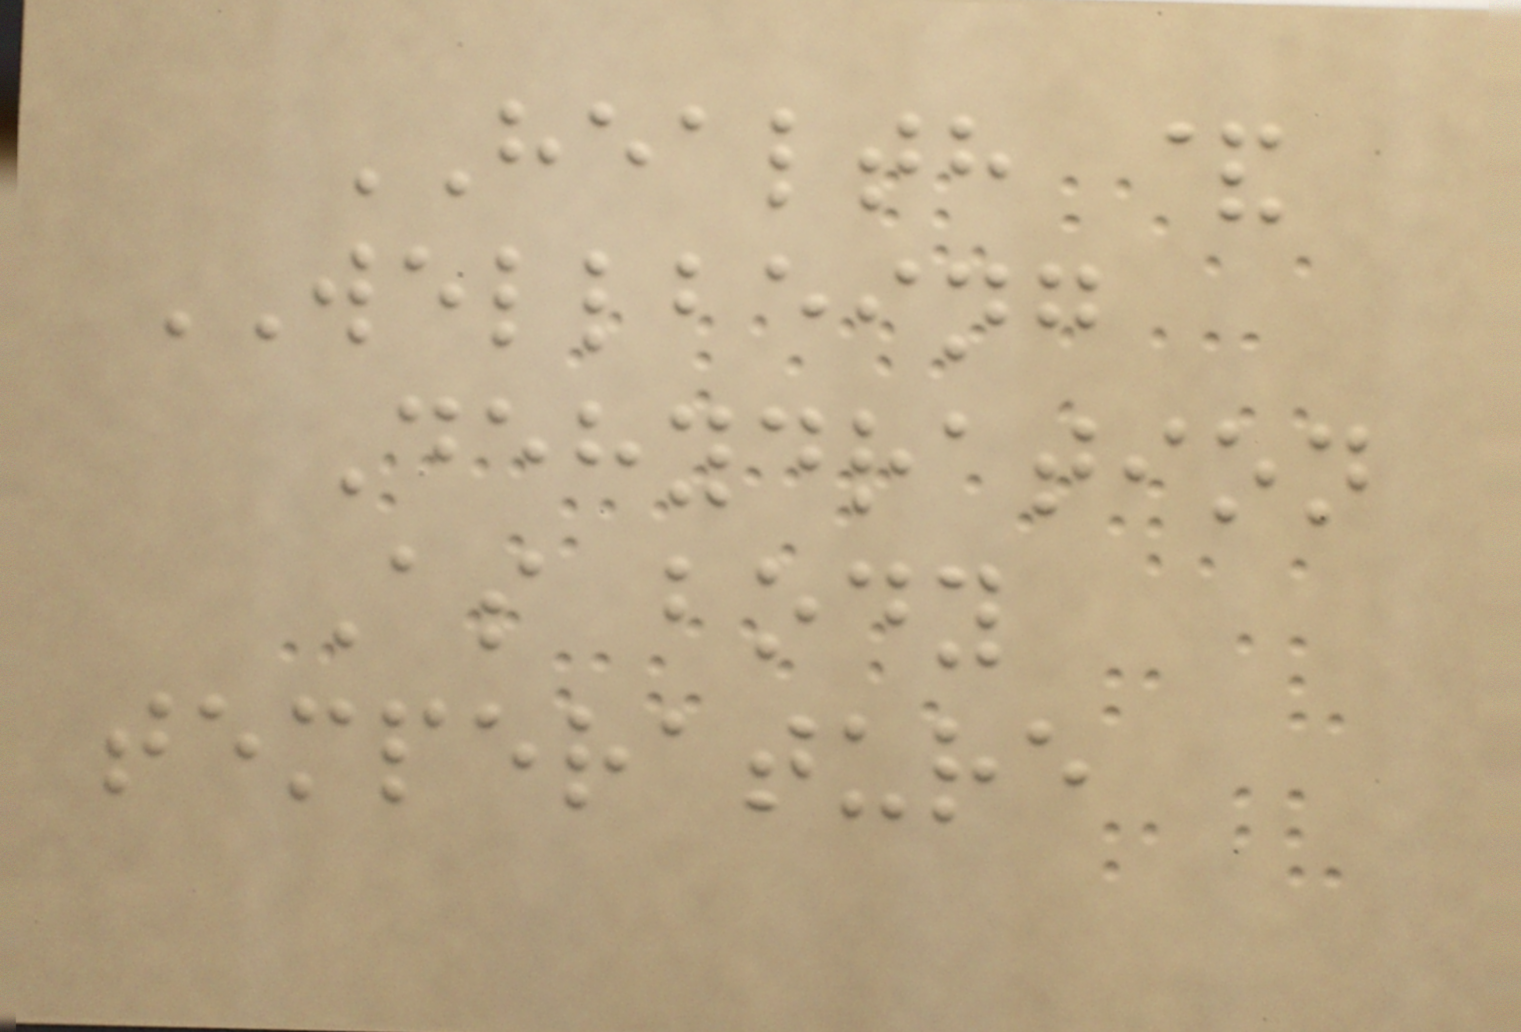HEALTH &
WELLBEING
Dehydration
As body
temperature
